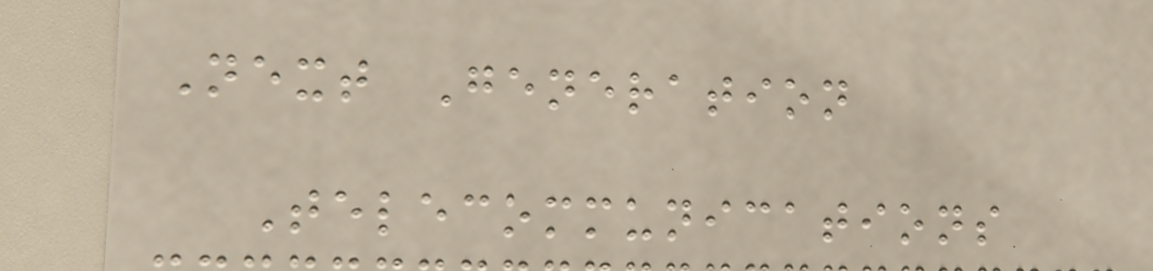Next Generation
Telecommunications
